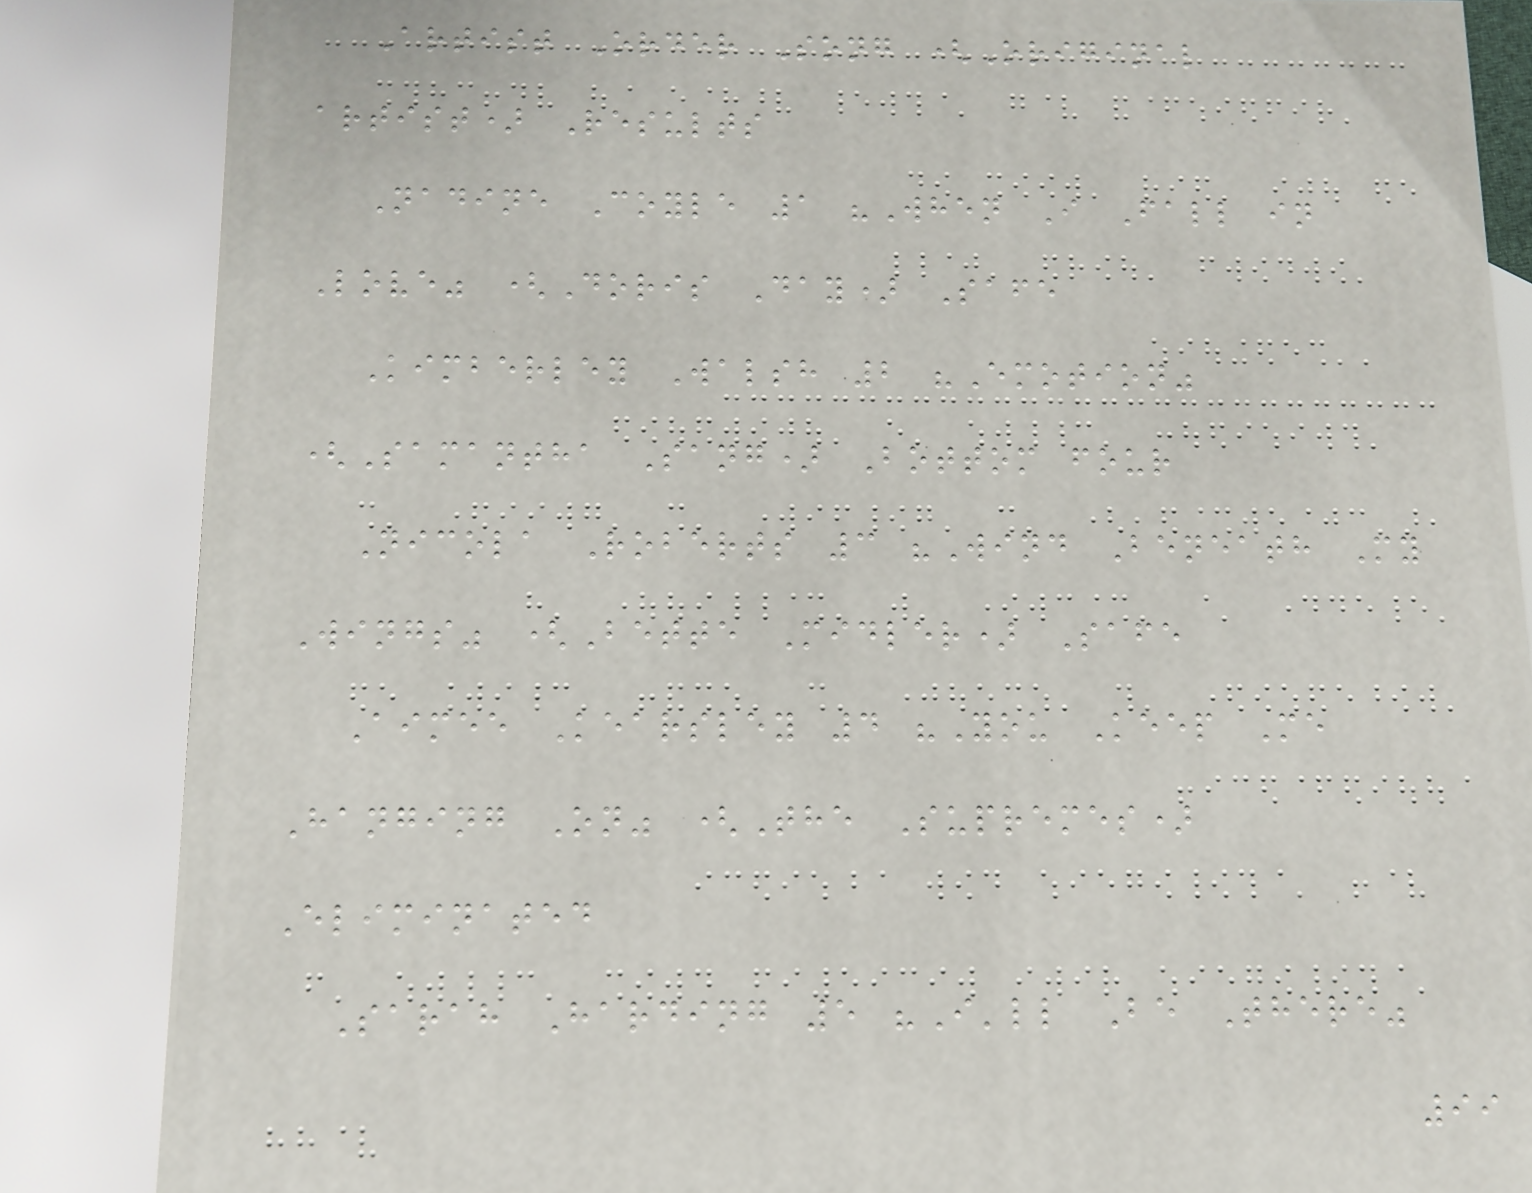Artist Order Song (Original
artist) Results
Nadine Coyle 1 "When I Fall in
Love" (Doris Day) Safe
Kimberley Walsh 2 "Emotion"
(Samantha Sang) Bottom four
Nicola Roberts 3 "Wind Beneath My
Wings" (Bette Midler) Safe
Aimee Kearsley 4 "You Keep Me
Hanging On" (The Supremes)
Eliminated
Sarah Harding 5 "I'll Be There"
99
